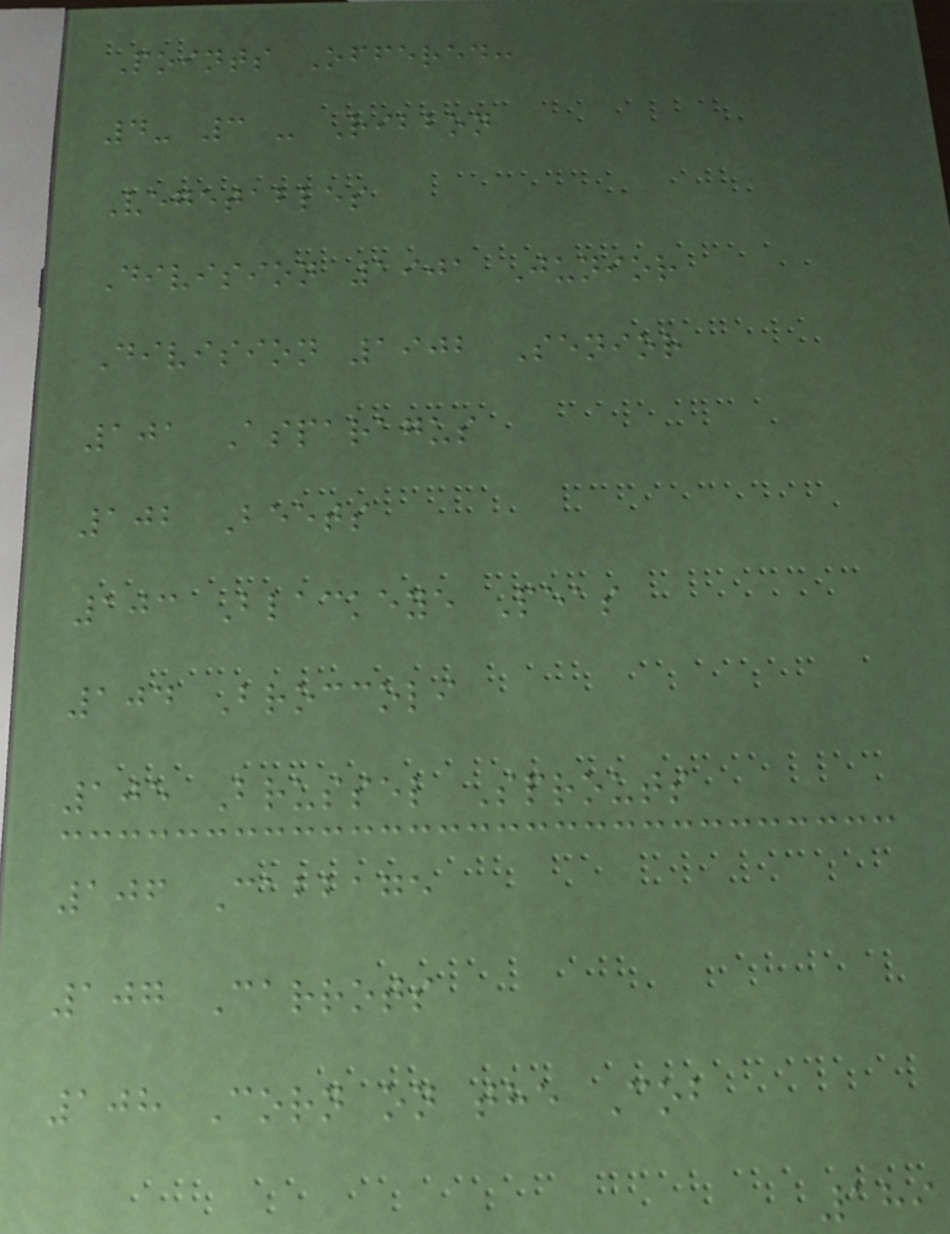Points Offered:
4- 3 - Ribbon
Vegetables
Division 1901 Junior
Division 1902 Senior
101 Asparagus
102 Beets
103 Blackeye Peas
104 Broccoli
105 Brussel Sprouts
106 Cabbage
107 Carrots
108 Corn on the Cob
189
